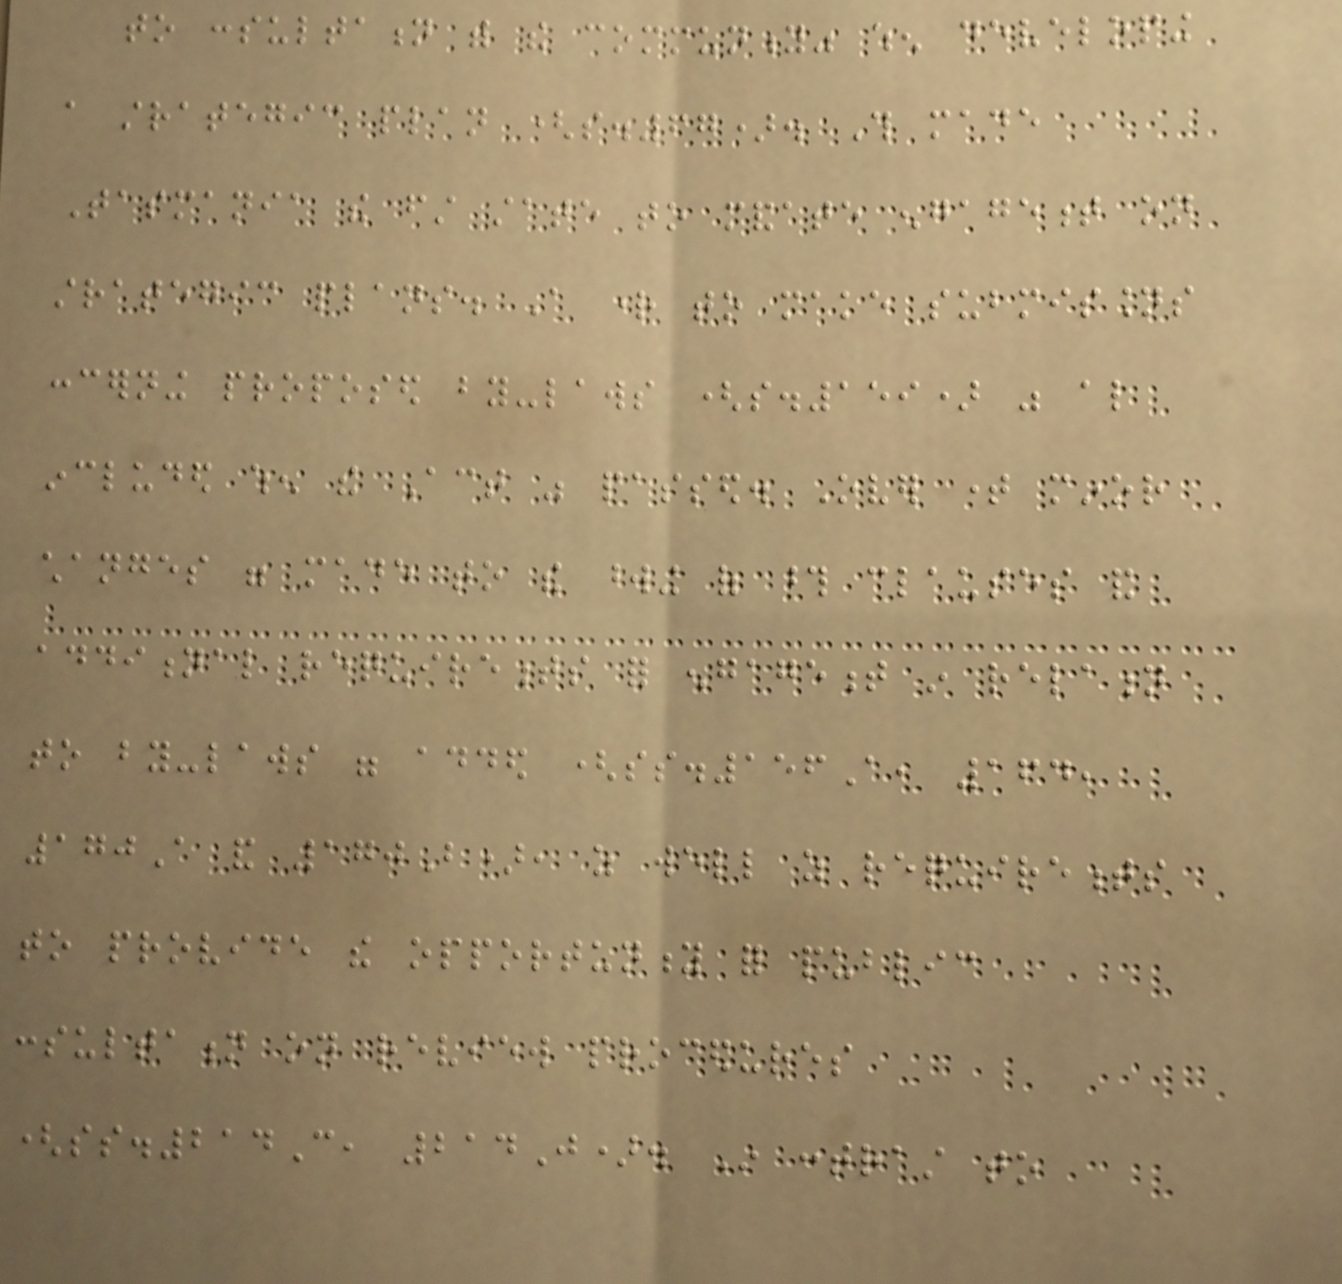to consultation with the community" when developing
a strategic plan (s.67). This made
Tasmania the first state to mandate engagement on
strategic plans. A right to make submissions
concerning proposed by-laws (s.159) was also
included when the Act was passed. Over time minor
changes were made to the wording of those clauses and
additional requirements for engagement in relation
to by-laws were added (ss.156A, 164,
170A and 170B), as well as requirements
to provide the opportunity for public
consultation on review procedures
(ss.214C, 214J). In contrast to
